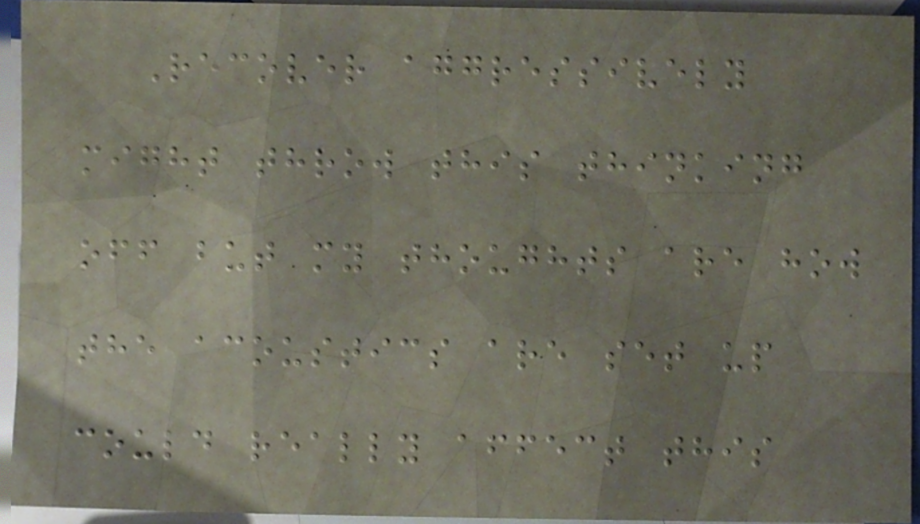Recover aggressively
might throw this thinking
off but my thoughts are how
the acoustics are set up
could really affect this
